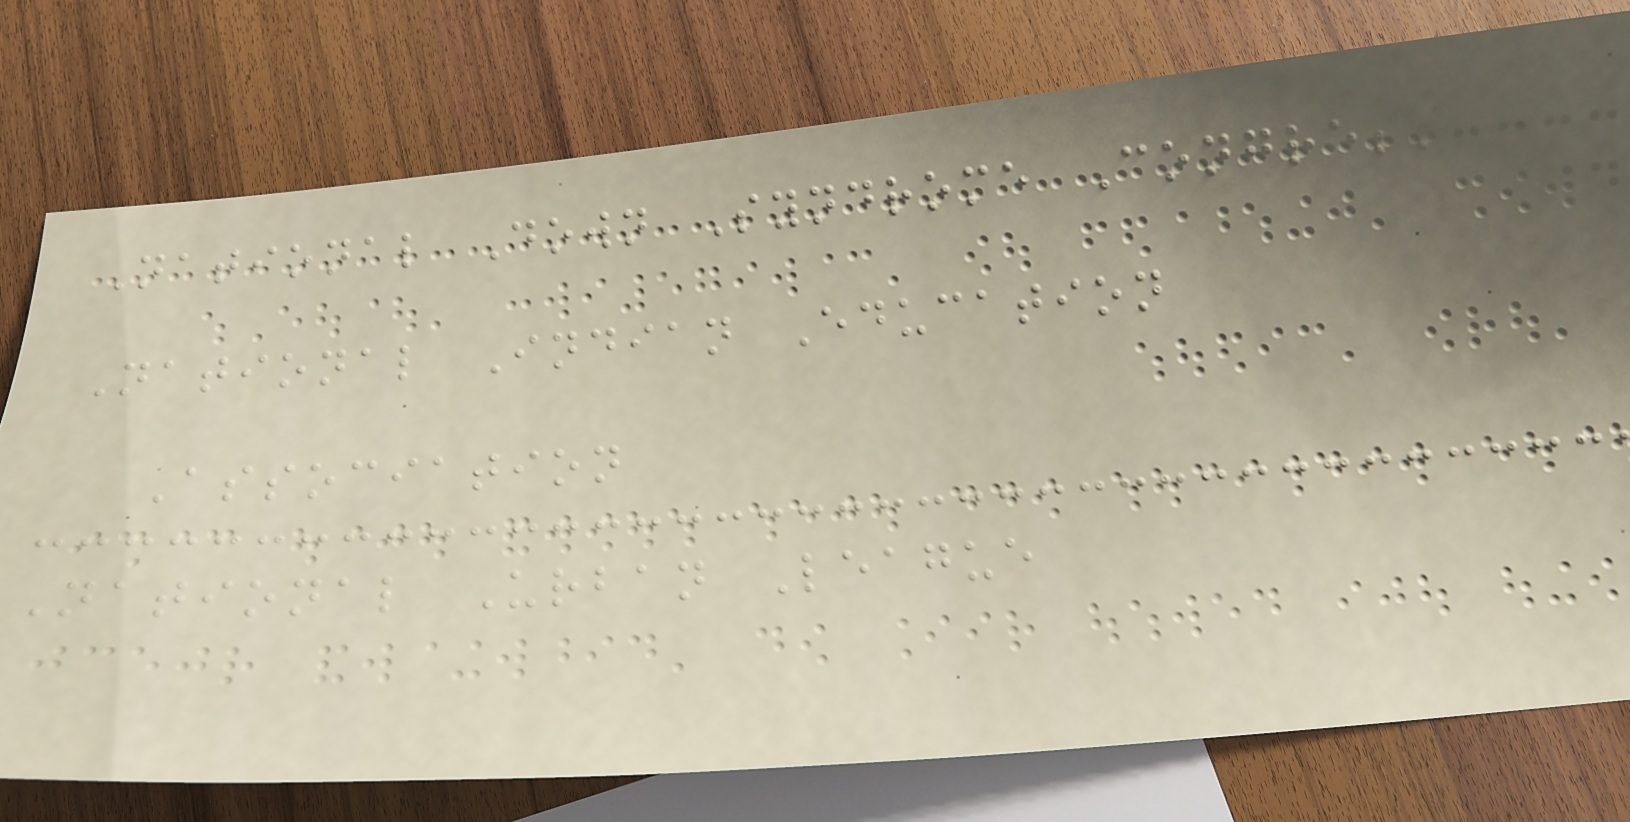National Down Syndrome Congress
National Indian Education
Association
National Urban League
